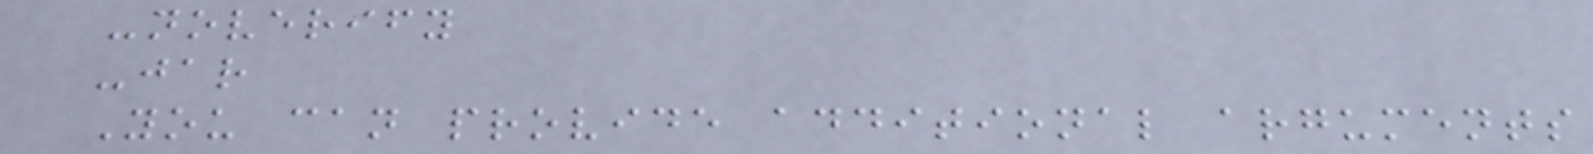-noverify
-jar
You can provide additional arguments
